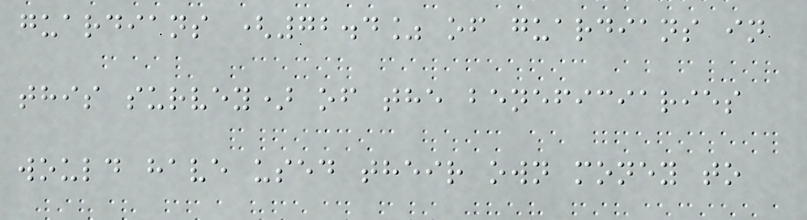guardians (72.4% of guardians in
this survey) of the beneficiaries
would have used their own money to
